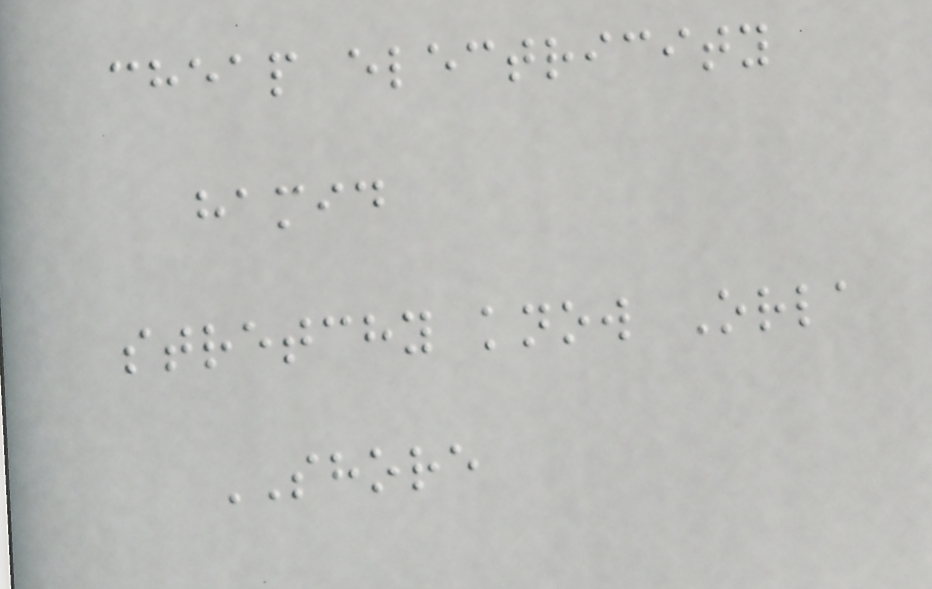cheap electricity
hamid
stretchy know Orla
SHORE
